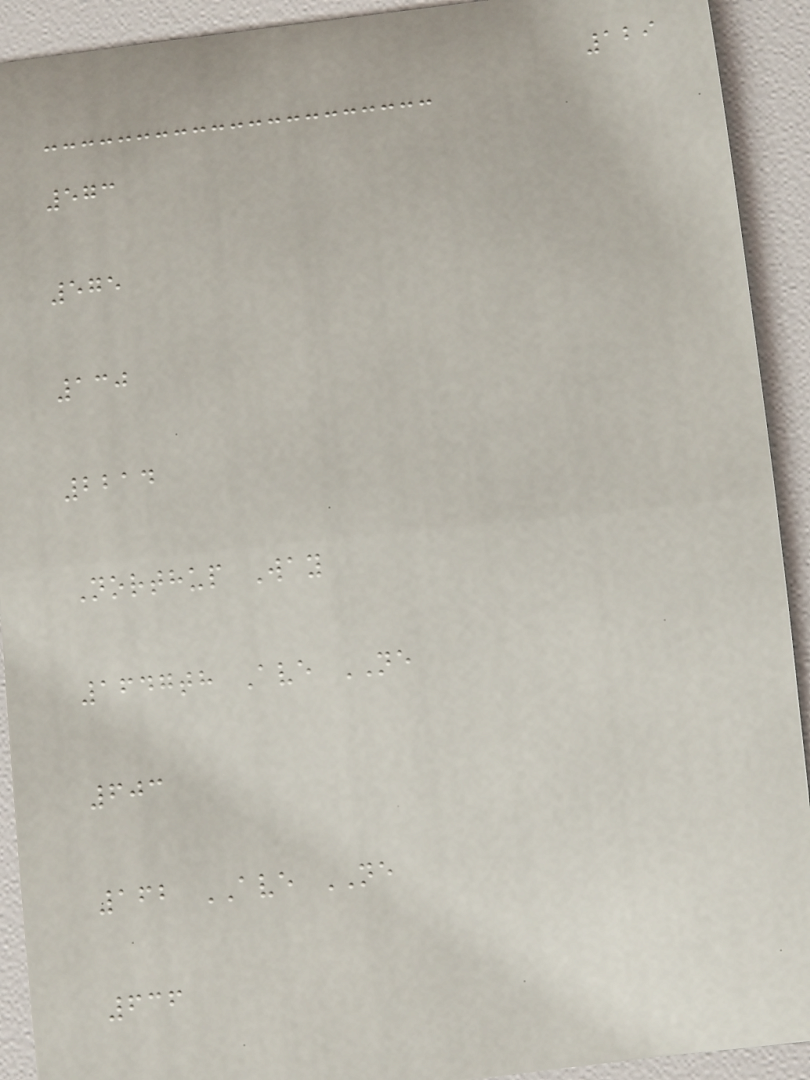129
573
575
130
2214
Northup Way
1647th Ave NE
603
162 AVE NE
636
